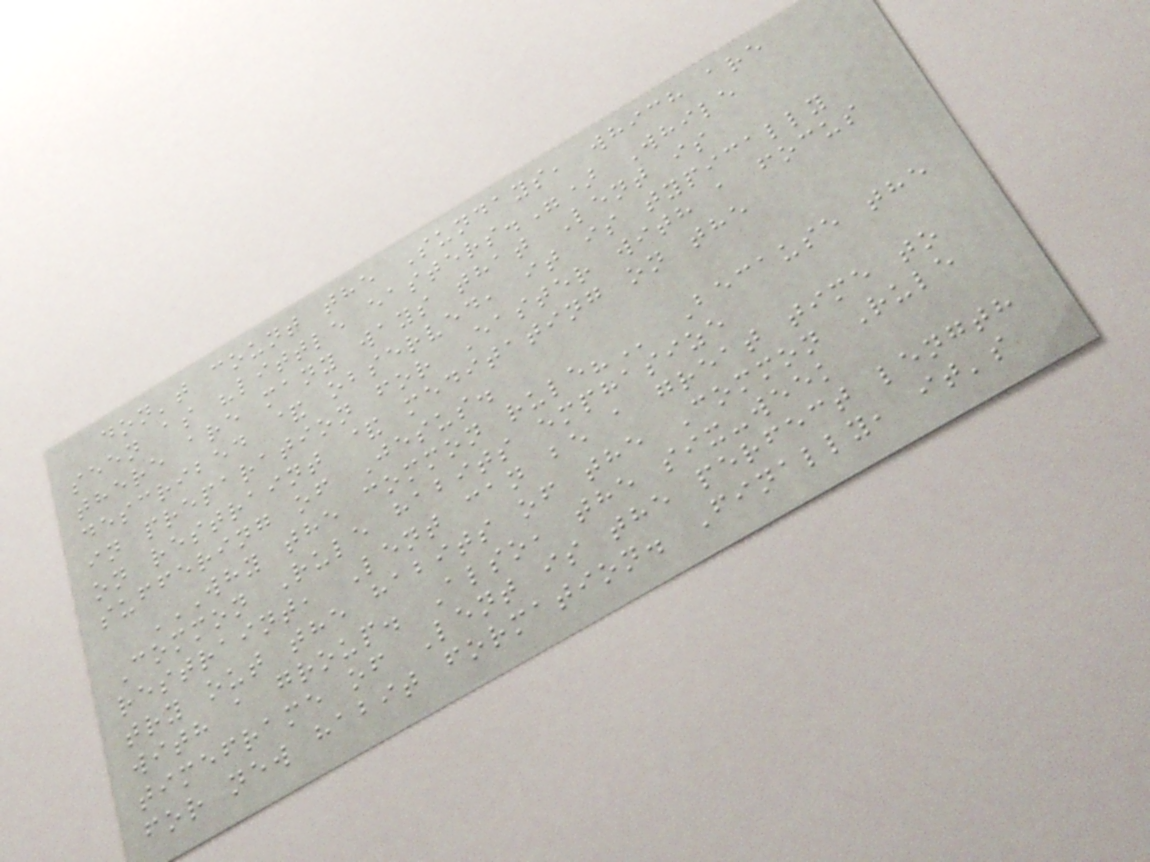don't count the Sundays, which are
seen as "little easters.") While
there are many ways that Lent is
described & observed, it is typically
in preparation for Easter with a focus
on restraint & meditating on the
suffering of Jesus.
WHY THE COMMON RULE? Because the
Common Rule habits emphasize
restraint, Lent can be a great time to
try out the habits of the Common Rule
with a group. Also, the six-week
timeframe of Lent is the perfect length
for new habit formation. Finally, it's
